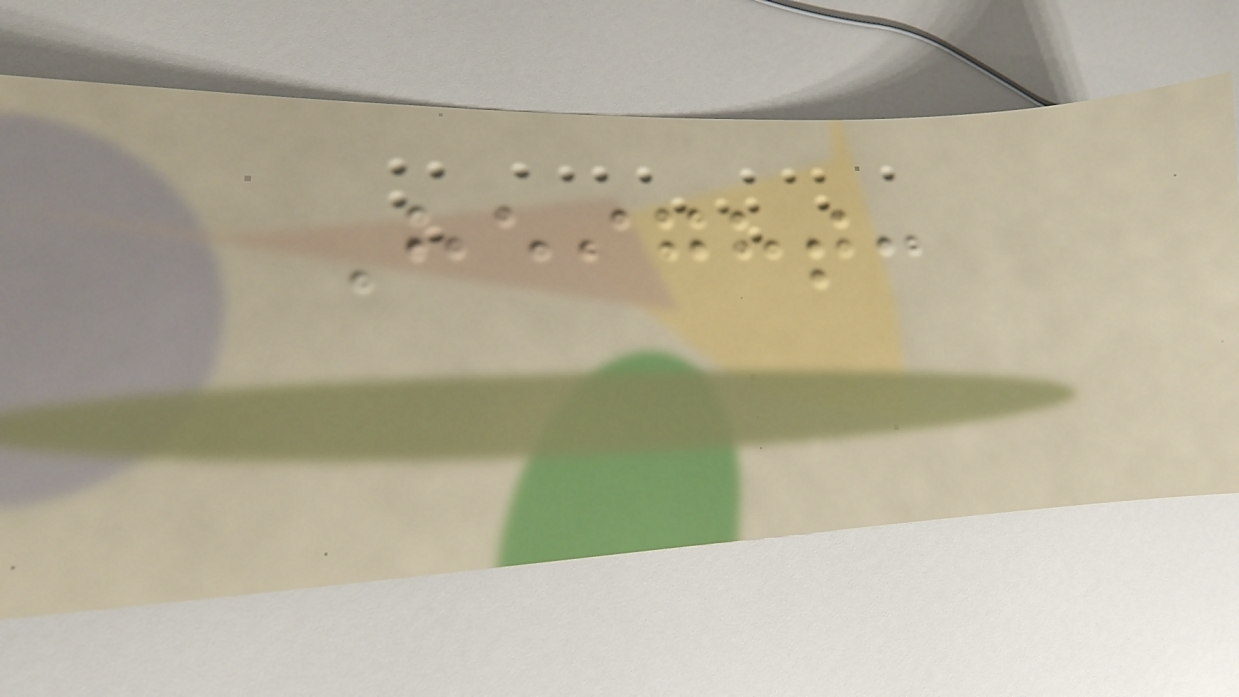Height:
